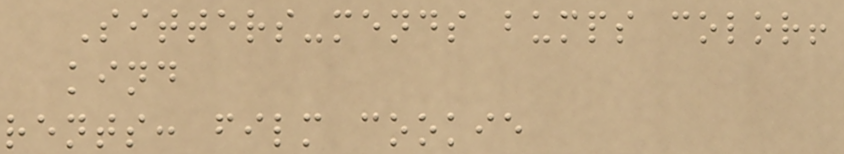Sitters-mends bumps color!
kind
rents: film cookie
